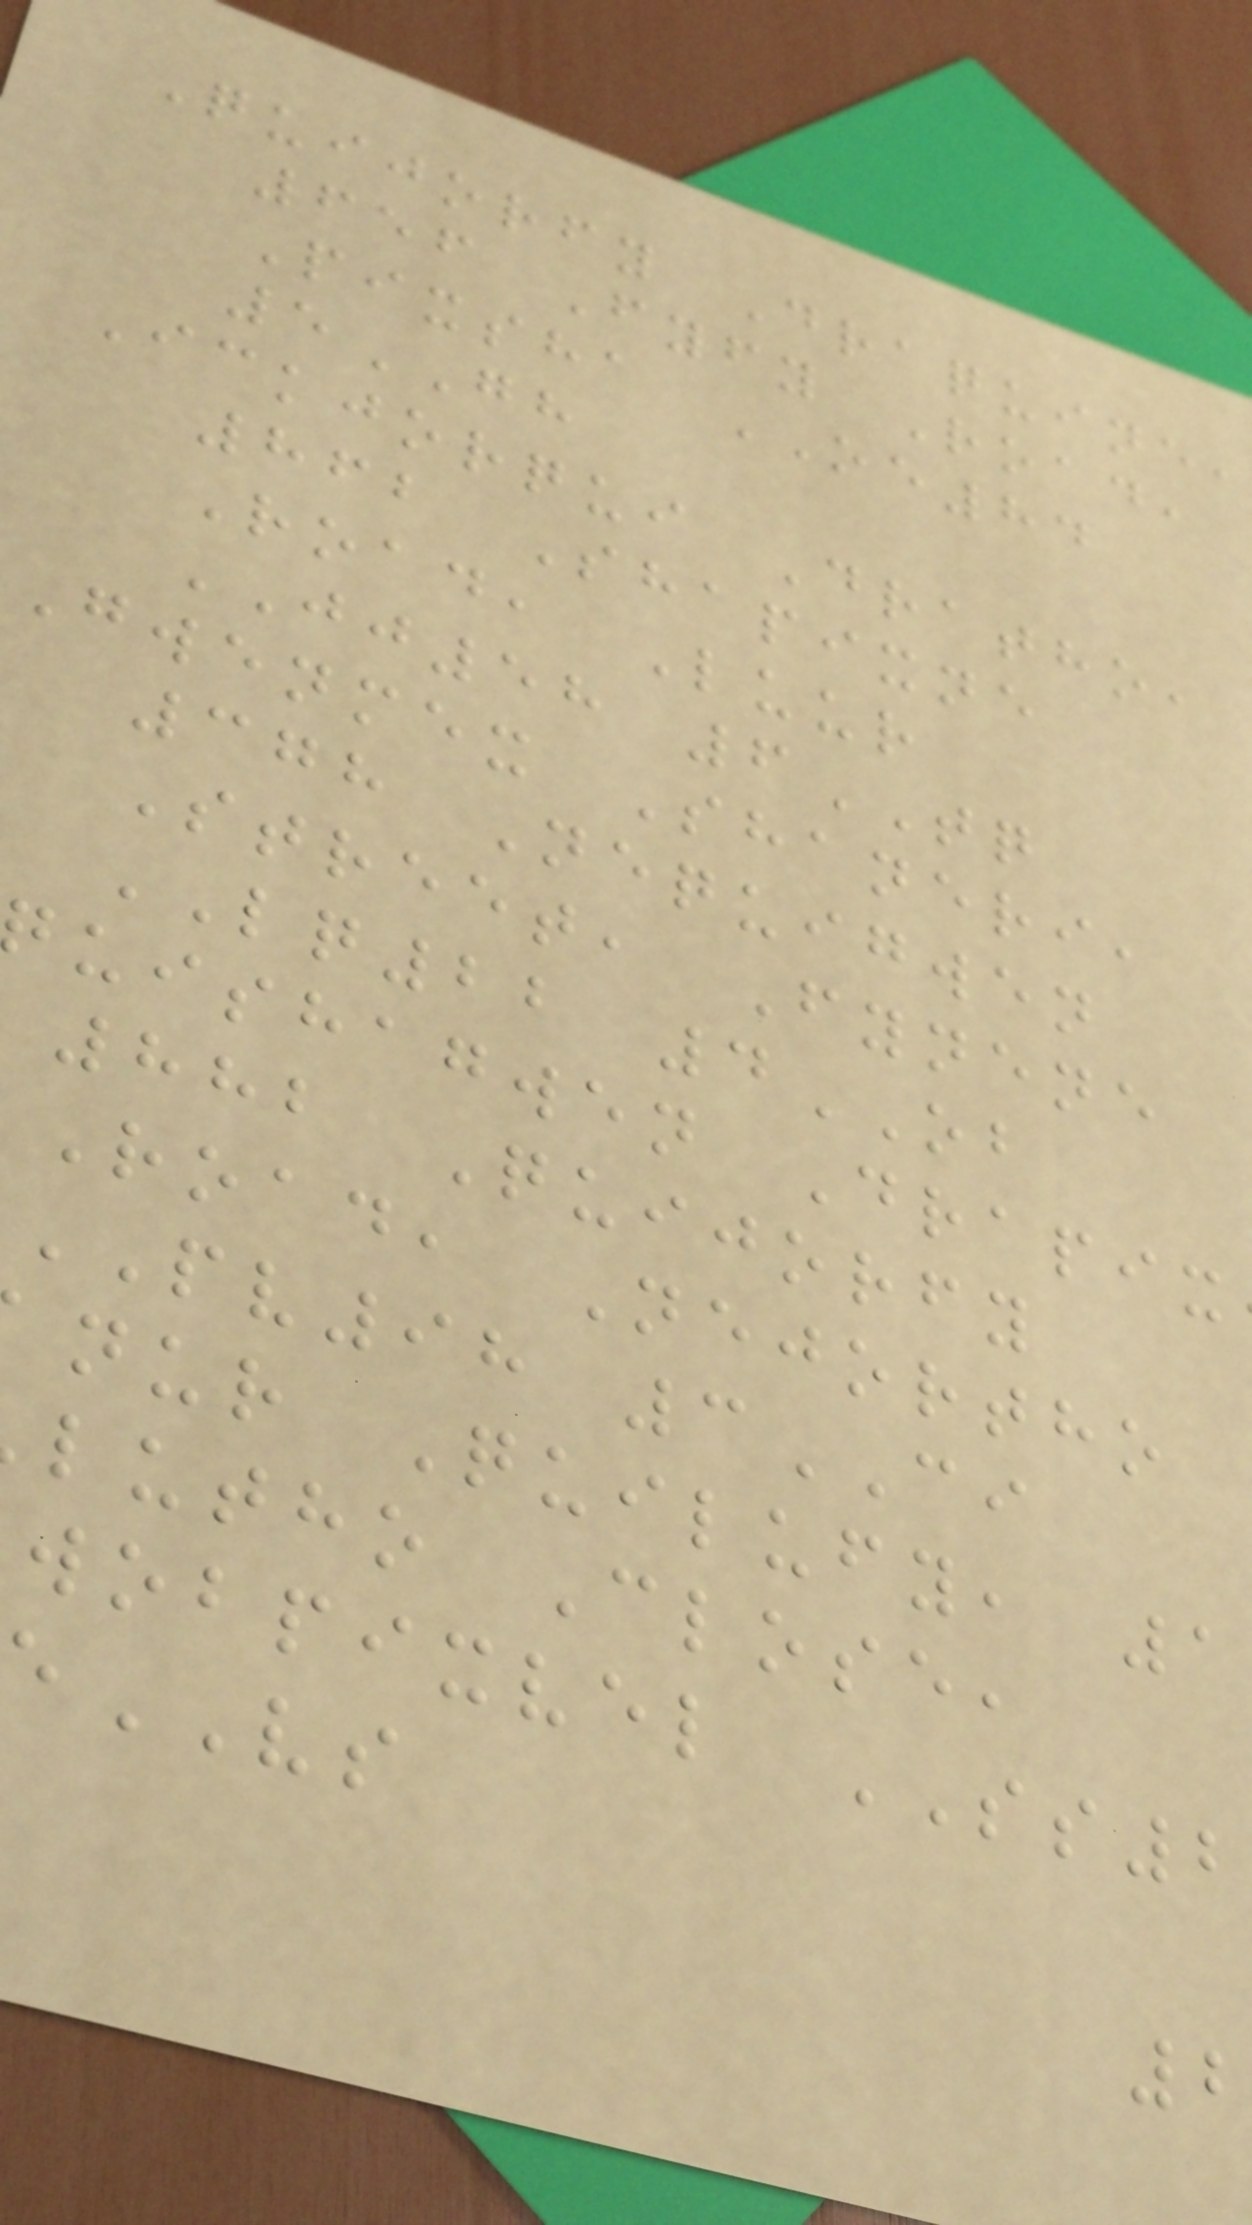Quijorfy Draquine,
656 Fyfy Road,
Pixsha OE84
5GH
Ickjorqui Dratho,
862 Shapixne
Road, Luur
JJ58 6TQ
Gwenmex Shaneri,
378 Nequigwen
Street, Fynene
LQ22 4OB
uishagwen Drapix
882 Quijorfy
Road, Nejortho
PV98 3CI
nur Quilufy, 1
lutho Close,
wobpixvel SS2
VS
